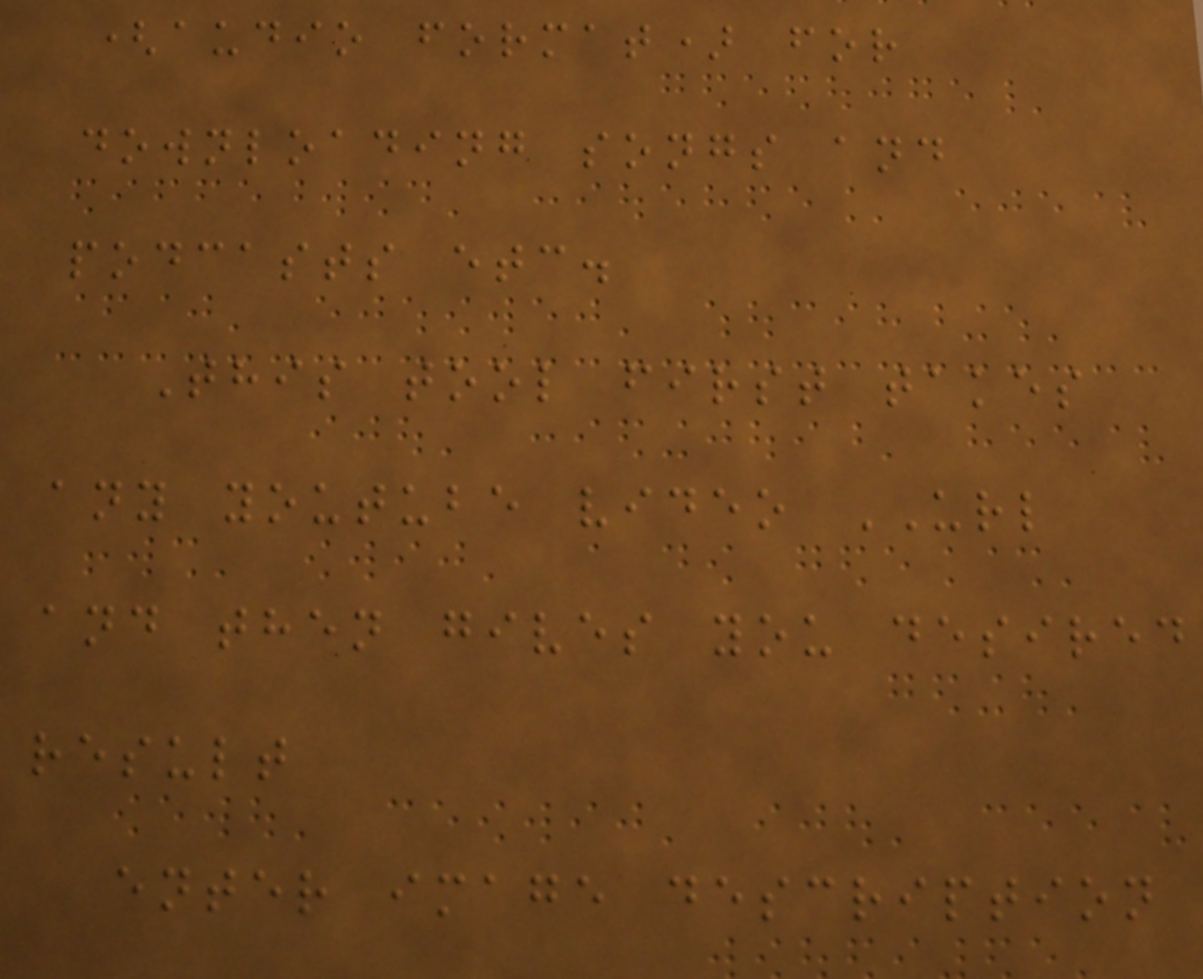(audio format) for
downloading songs and
podcasts etc.
This tool first takes
any youtube video URL
and then gives you desired
result
enter image description
